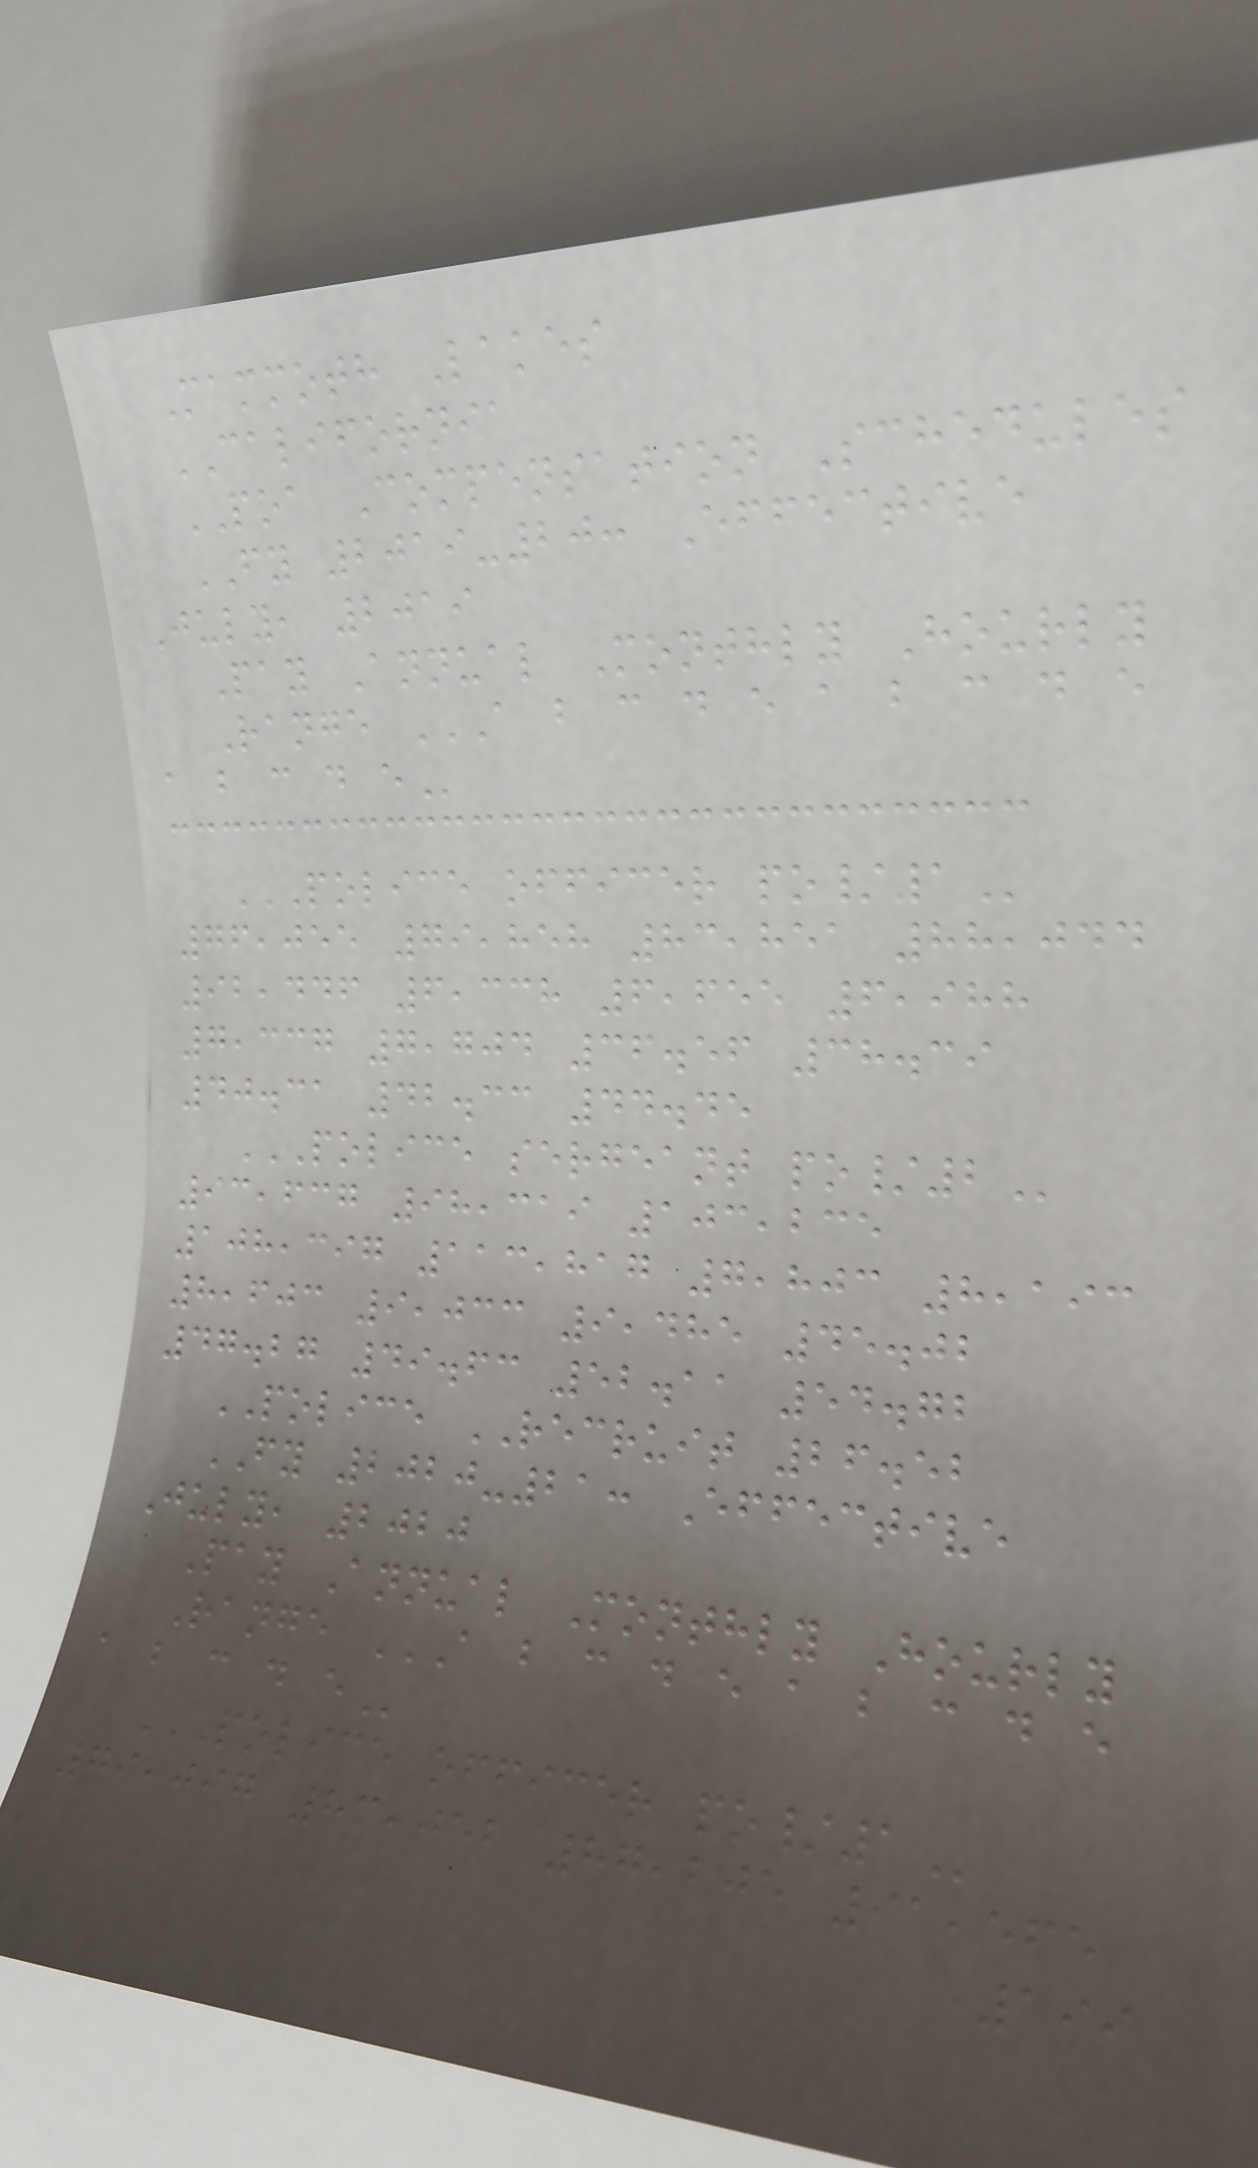Mammoth Lakes
CALIFORNIA
POA Compensation Schedules
FY 2019-20: Effective
July, 2019
Pay Annual Monthly Hourly
Range A B C D E A B C D E
A B C D E
POLICE OFFICER PO/1
76,055 79,858 83,851 88,044
92,446 6,338 6,655 6,988
7,337 7,704 36.56 38.39
40.31 42.33 44.45
POLICE SERGEANT PO/2
93,637 98,319 103,235
108,397 113,817 7,803 8,193
8,603 9,033 9,485 45.02
47.27 49.63 52.11 54.72
POLICE RECRUIT 26.52
FY 2020-21: Effective
July, 2020
Pay Annual Monthly Hourly
Range A B C D E A B C D E
A B C D E
POLICE OFFICER PO/1
79,097 83,052 87,205 91,565
199
